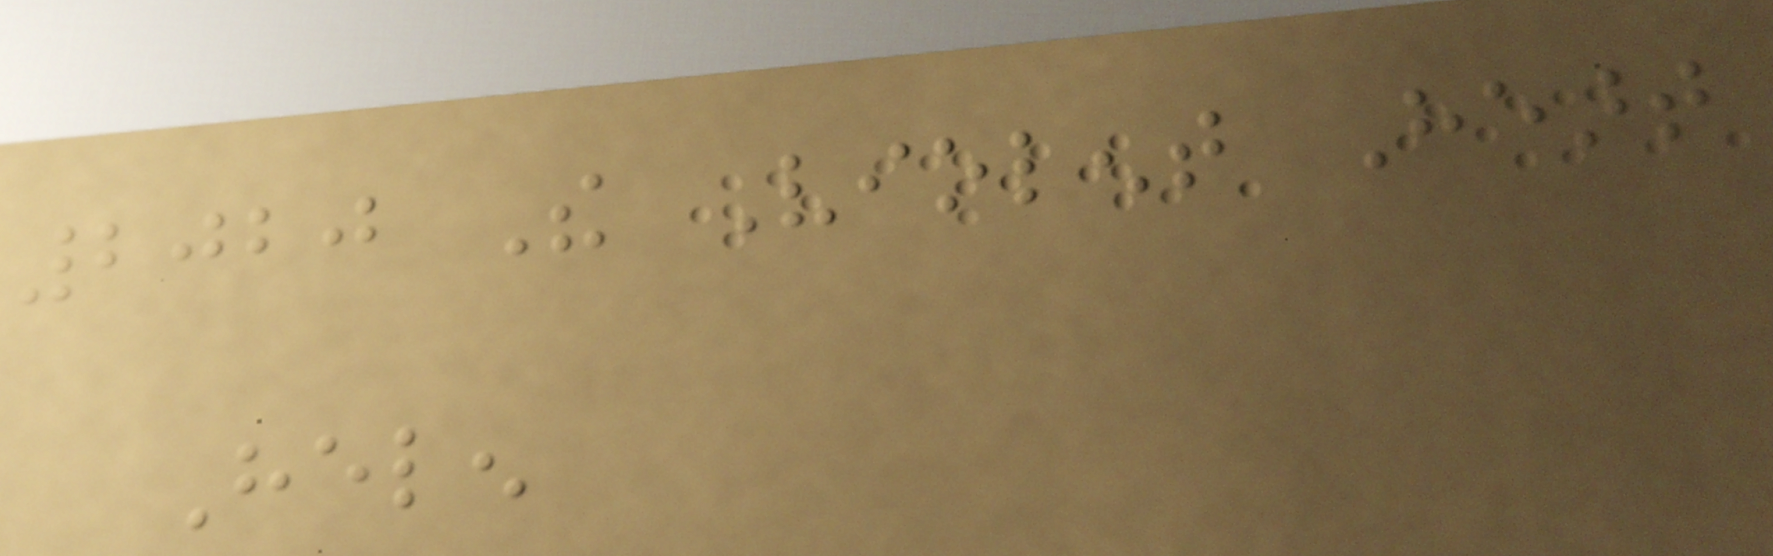2020 The Violent Heart
Helen
